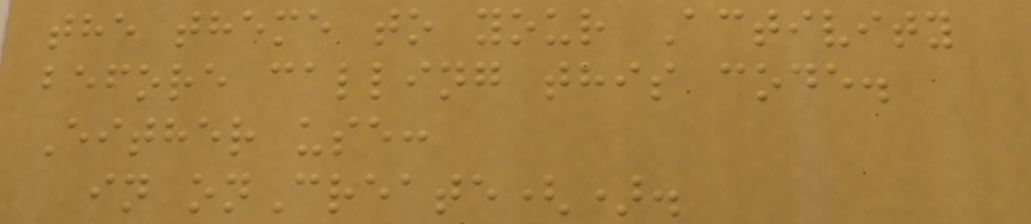the theme to your Activity
before calling this code.
Either use:
in onCreate().
